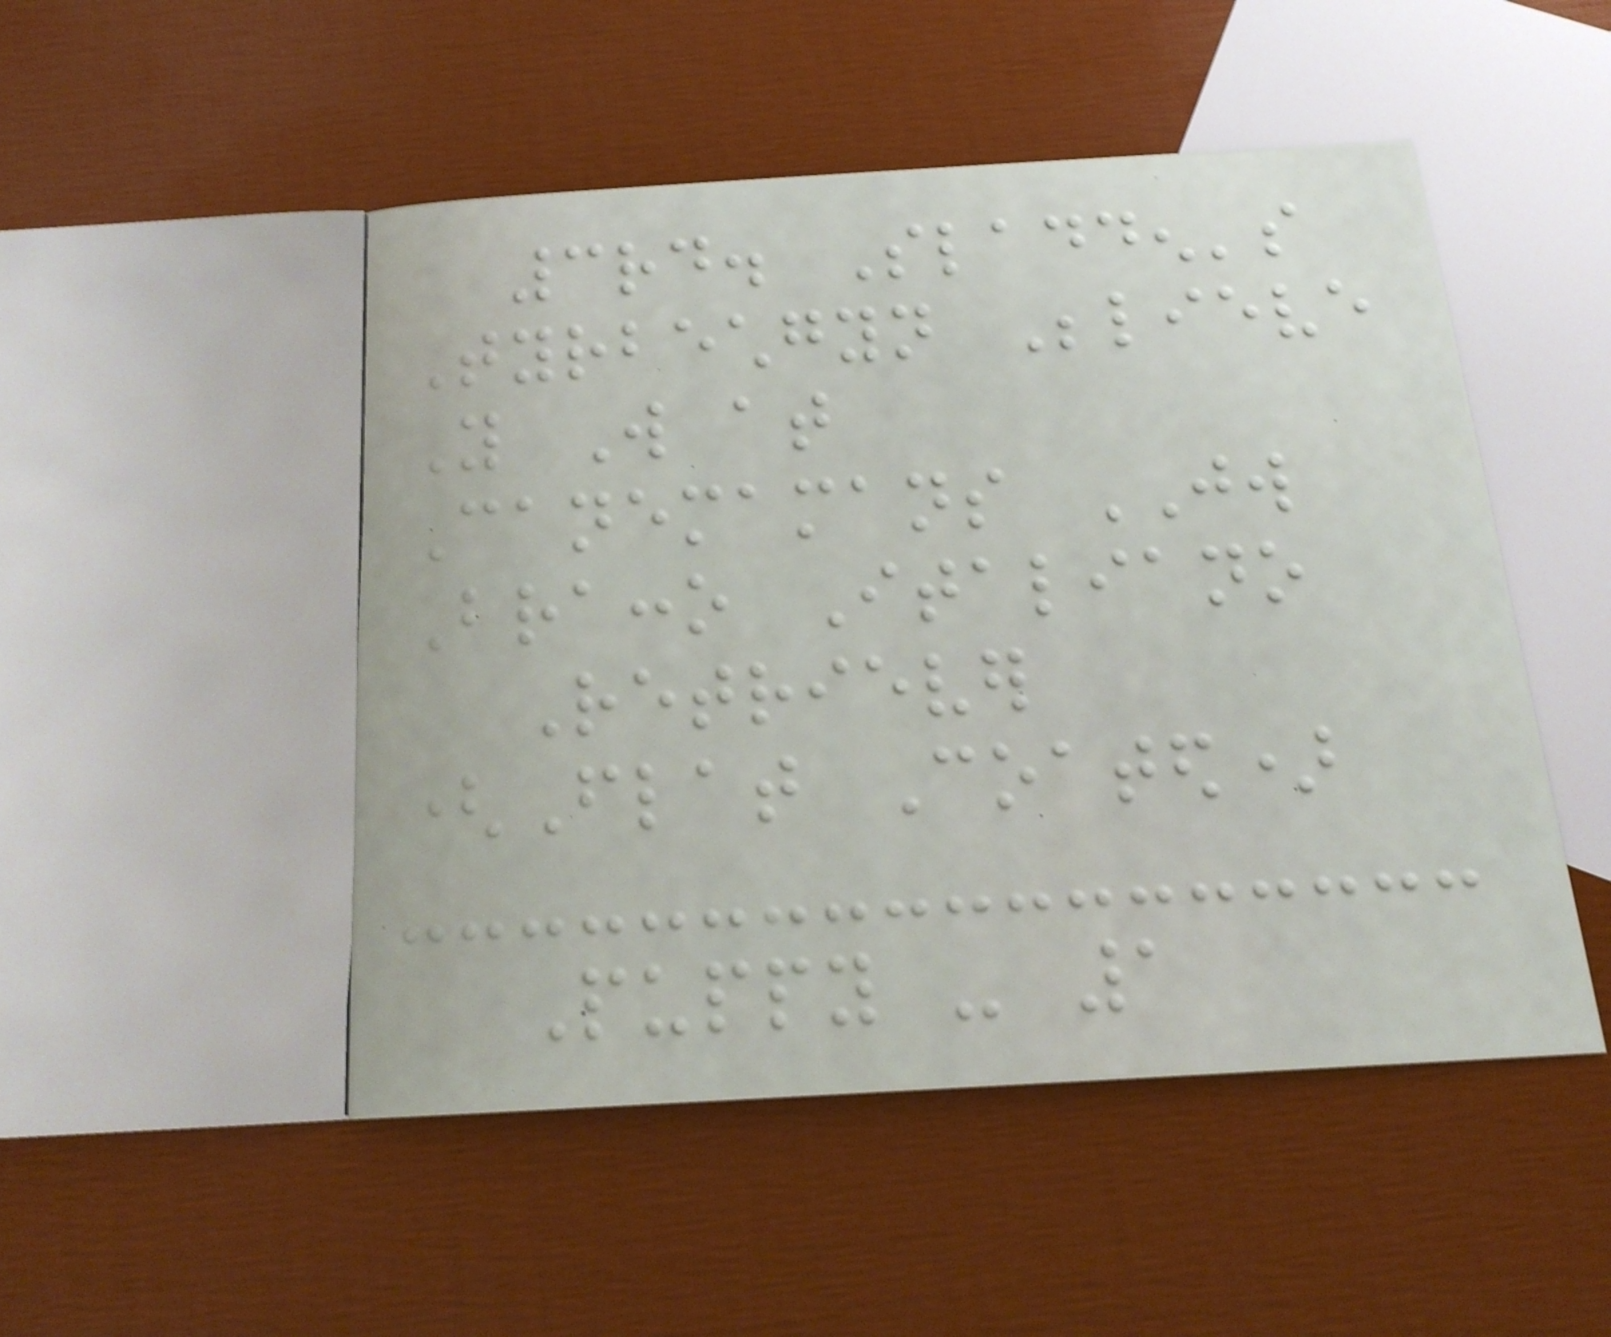3rd. Sladden's
Tyrbechgyn Believe
You Will at
Canemamans JW
Bracco Italiano
Retriever
(Flat Coated)
Puppy - 1
